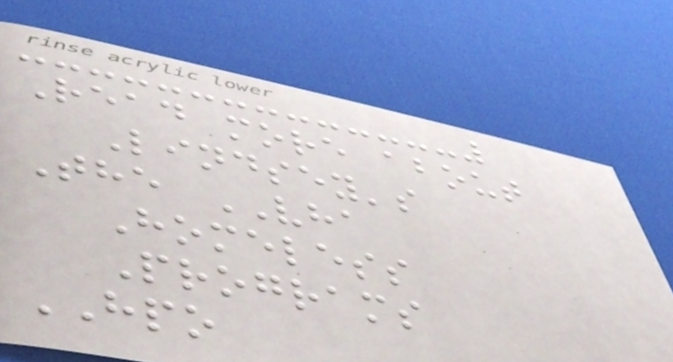Read more about
Lindsey's
The VHA
Homeless
Programs
HPO
